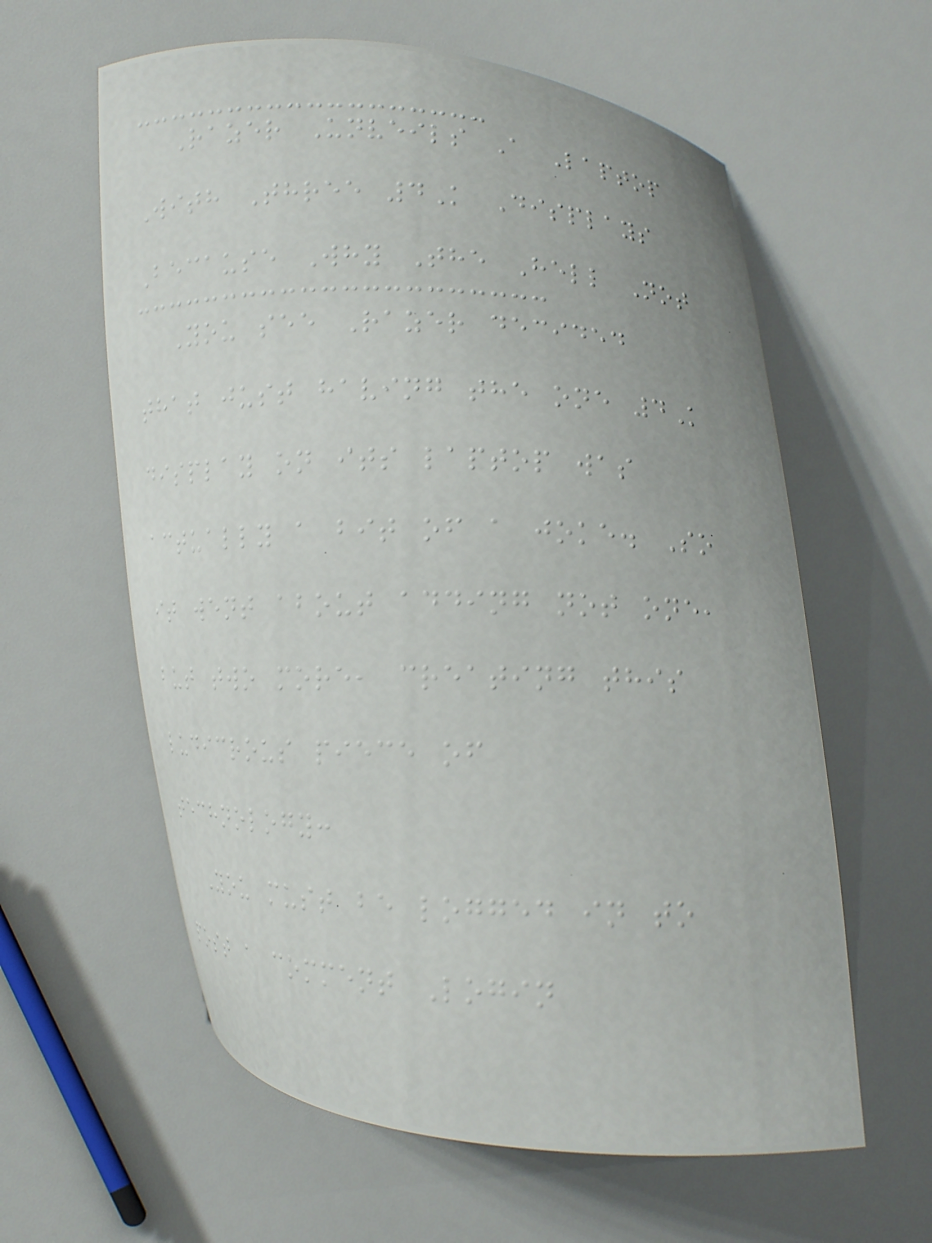Razer Unveils A Laptop
With Three 4K Displays
Because Why The Hell Not
You see Razer decided
that just having the one 4K
display on its laptop was
actually a bit of a joke. So
it went about adding not one,
but two more, creating this
ludicrous piece of
technology:
You must be logged in to
post a comment Login
